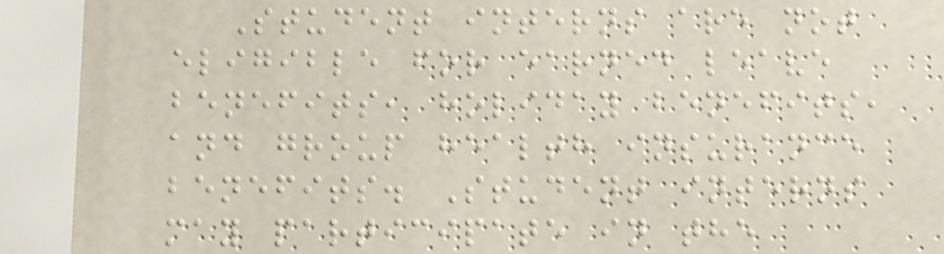Student interns are not
eligible for earned leave
benefits, holiday benefits,
and group health insurance
benefits. Student interns
may participate in the
